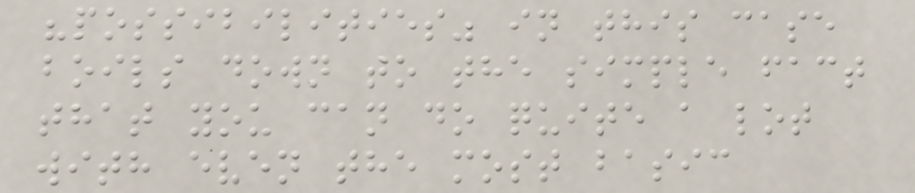"possibilities" in this case
boils down to the simple fact
that you can do quite a lot
with even the most basic
